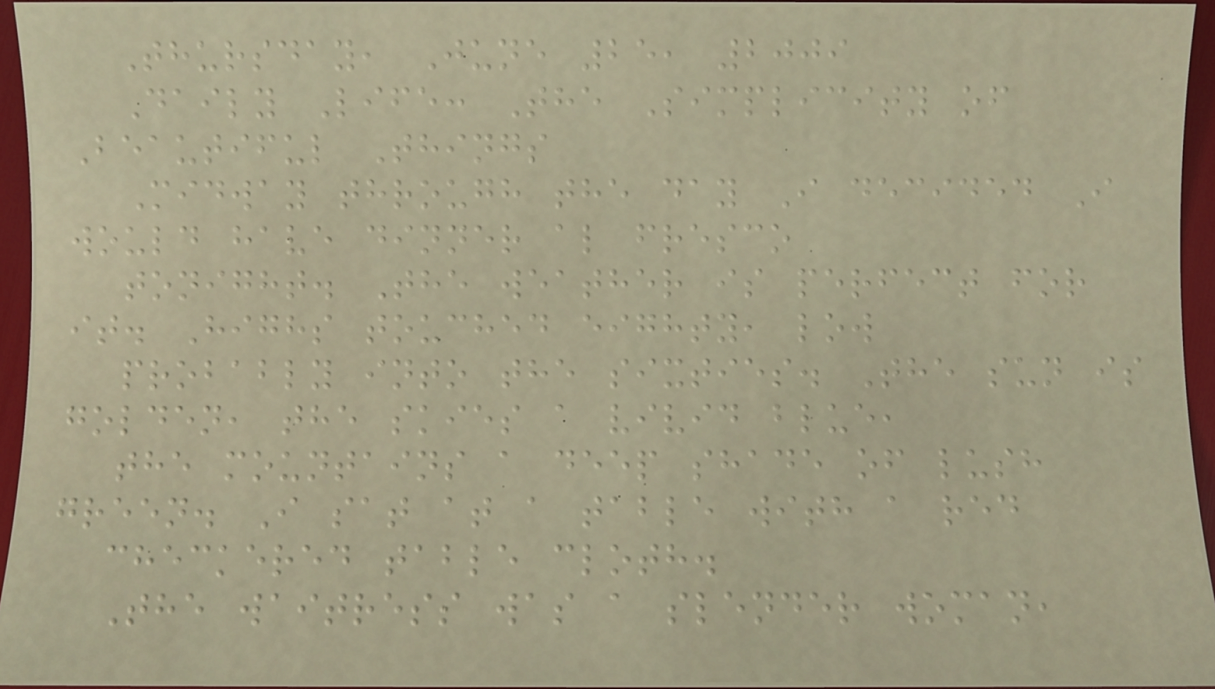Thursday, June 25, 2009
Daily Life: The Simplicity of
Beautiful Things
Midway through the day I decided I
would have dinner al fresco
tonight. The weather is perfect for
it. Highs touched eighty, low
probably into the sixties. The sun is
golden, the skies a vivid blue,
the mountains a deep shade of lush
green. I sat at a table with a red
checkered table cloth.
The waitress was a slender woman,
